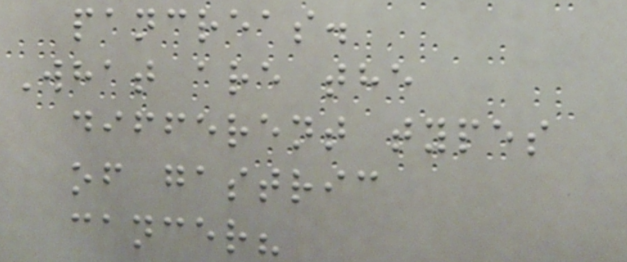pancreas.
What are the
different types
of gastric
cancer?
